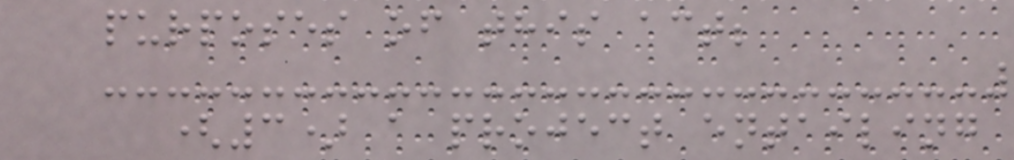purposes of this act;
(3) a project entailing
